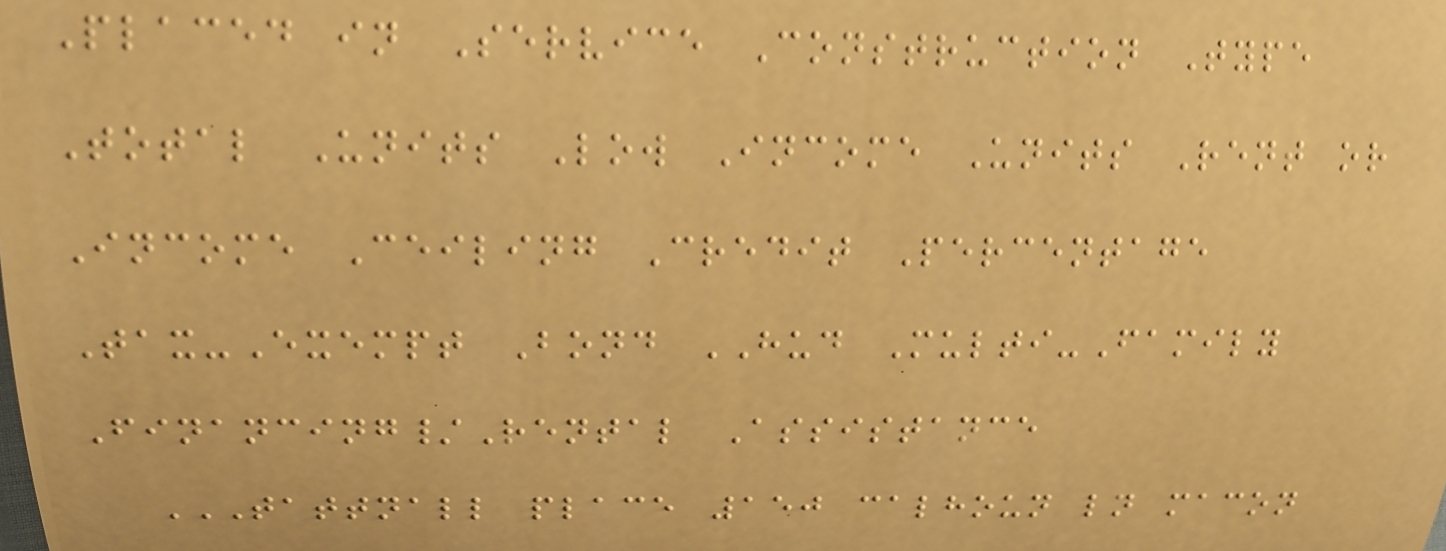Placed in Service Construction Type
Total Units Low Income Units Rent or
Income Ceiling Credit Percentage
Tax-Exempt Bond HUD Multi-Family
Financing/Rental Assistance
TATTNALL PLACE 150 CALHOUN LN MACON
